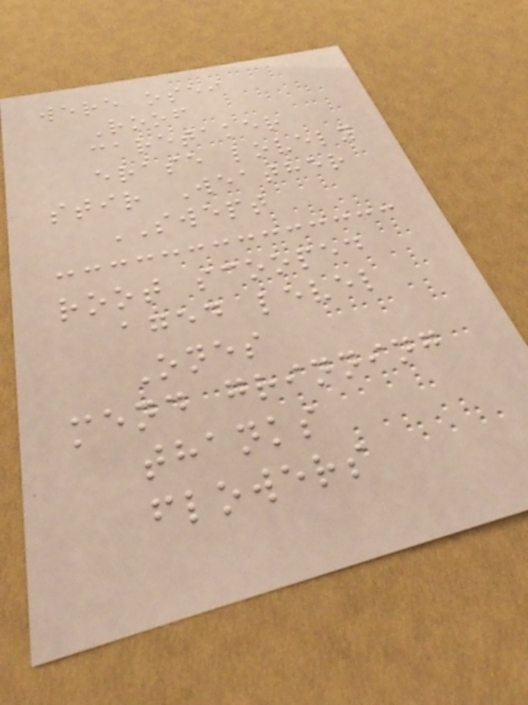were osei
Roof
caretaker
erase lovely
stir Weather
SWEPT
root scooped
aged level
Ones
mend grinning
thanks
flowers
